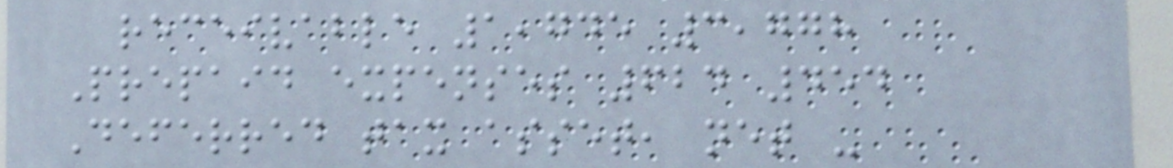receivable 1,745 3,778
Prepaid expenses 624 454
Deferred tax asset, net -
